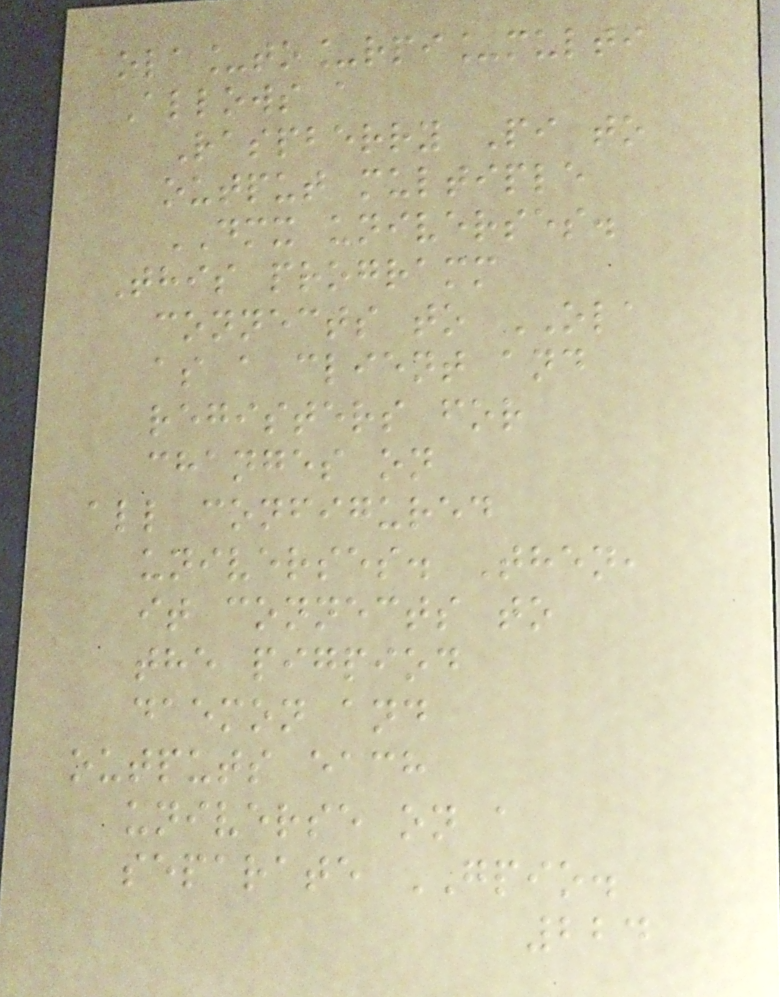ola_to_rpi_multi
Allows a
Raspberry Pi to
output multiple
DMX universes.
This programm
connects to OLA
as a client and
registers for
changes on
all configured
universes. Then,
it connects to
the pigpiod
daemon and
outputs each
universe on a
separate GPIO.
224
